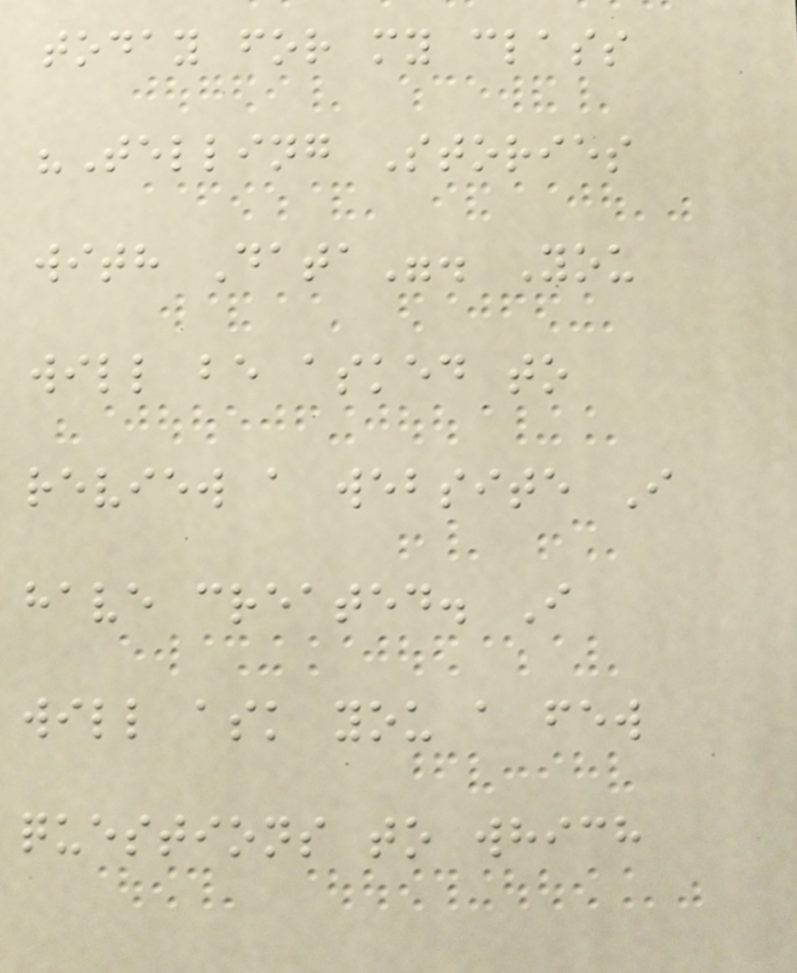today for my class
"Telling Stories
with Data". You
will be asked to
review a website I
have created. I
will ask you a few
questions to which
